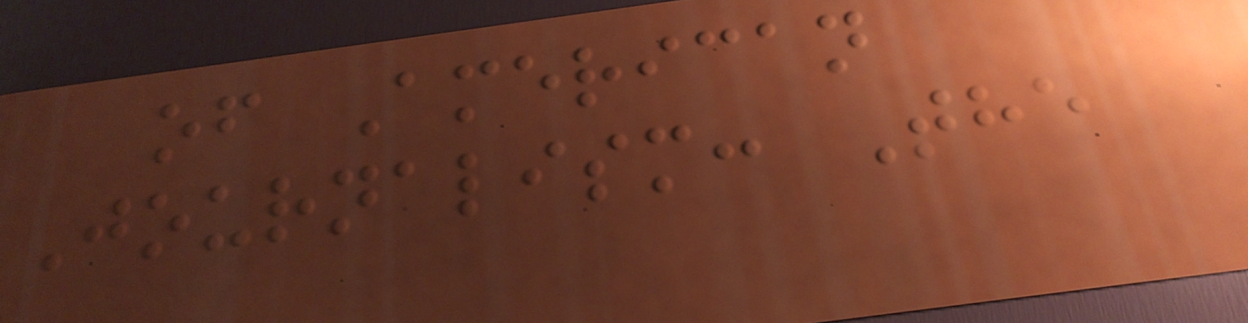of American
Journalism: The
